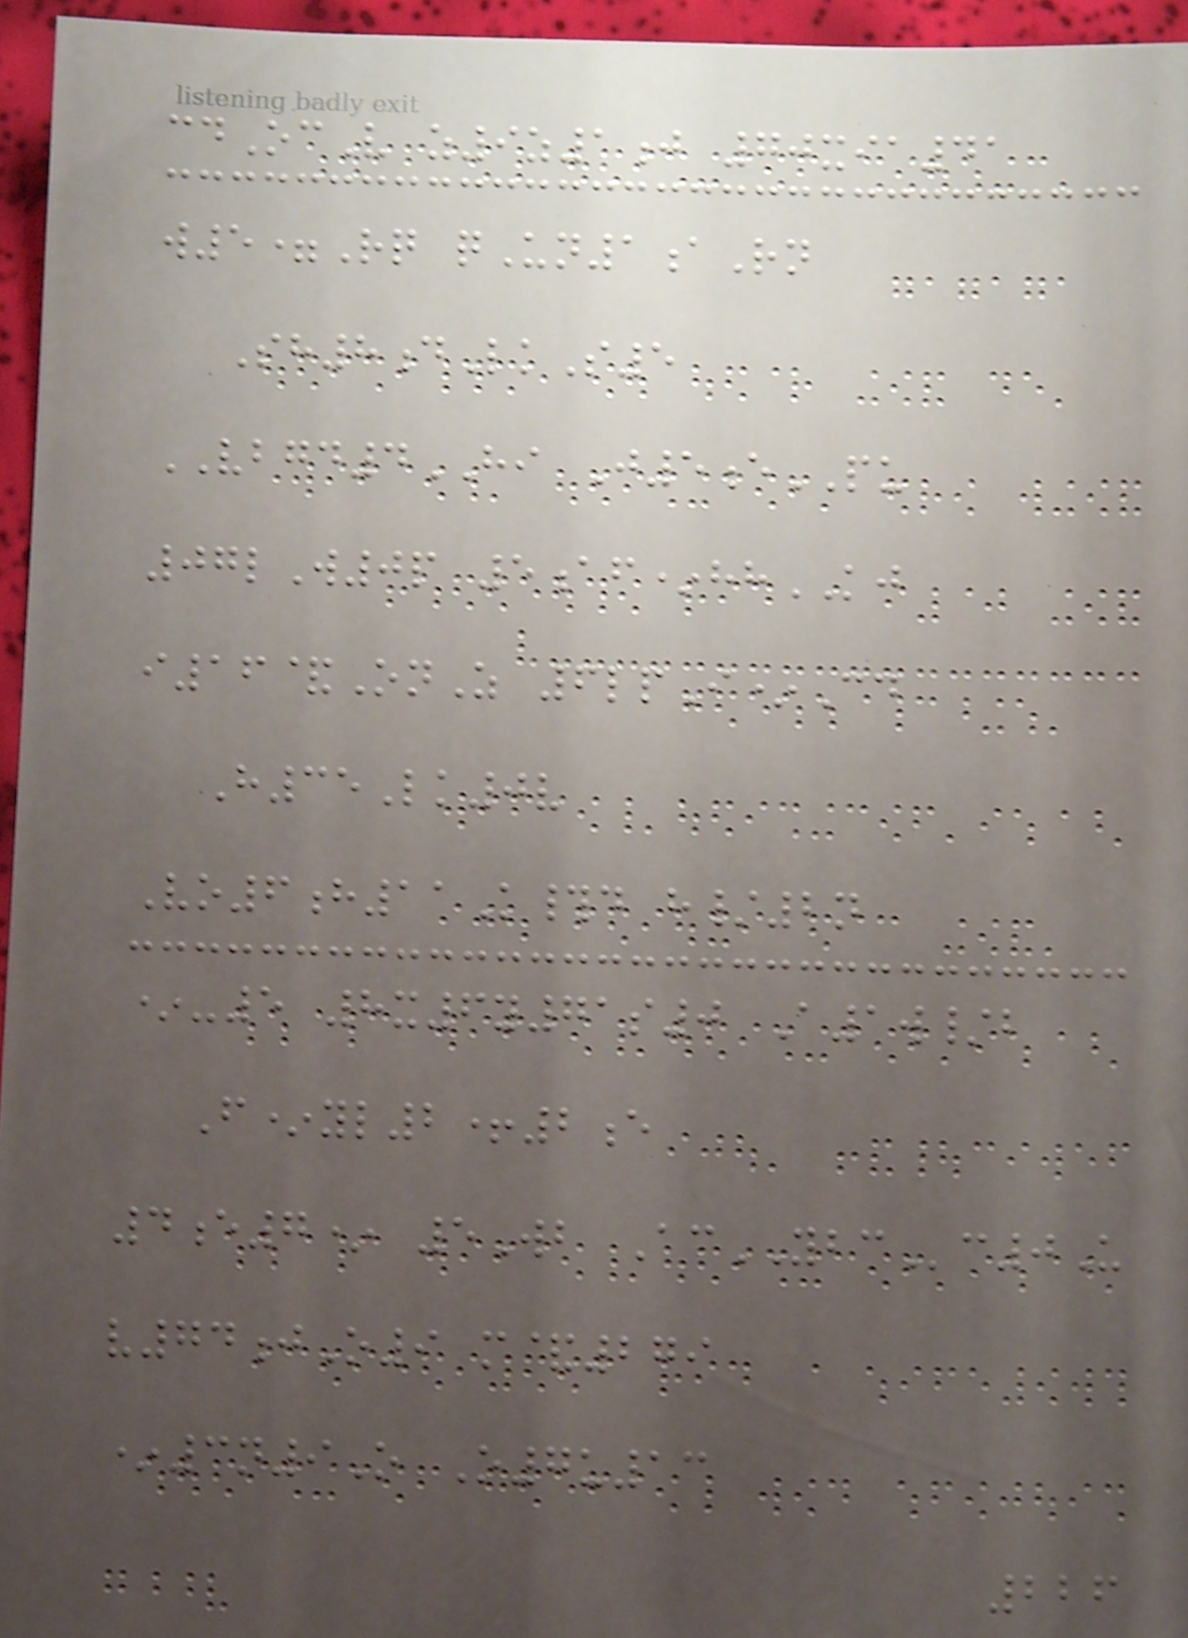cdOcV z9z1j 70xia41
w5=Rq qUn1aRn
Sh8dLkS5
VBGD4HI J5ePU
07lW0p 5af*hhKJ
i16&OnZ 6lpI*Cd
H35Lk0v
Vo6h11K#d h/2n
*-5 8x6y71s0 A1w/b
F*yl2+2e
4e7* 5Wb AcYBCc0U
v74jO9 m&279
*3n9O O7u13
226
